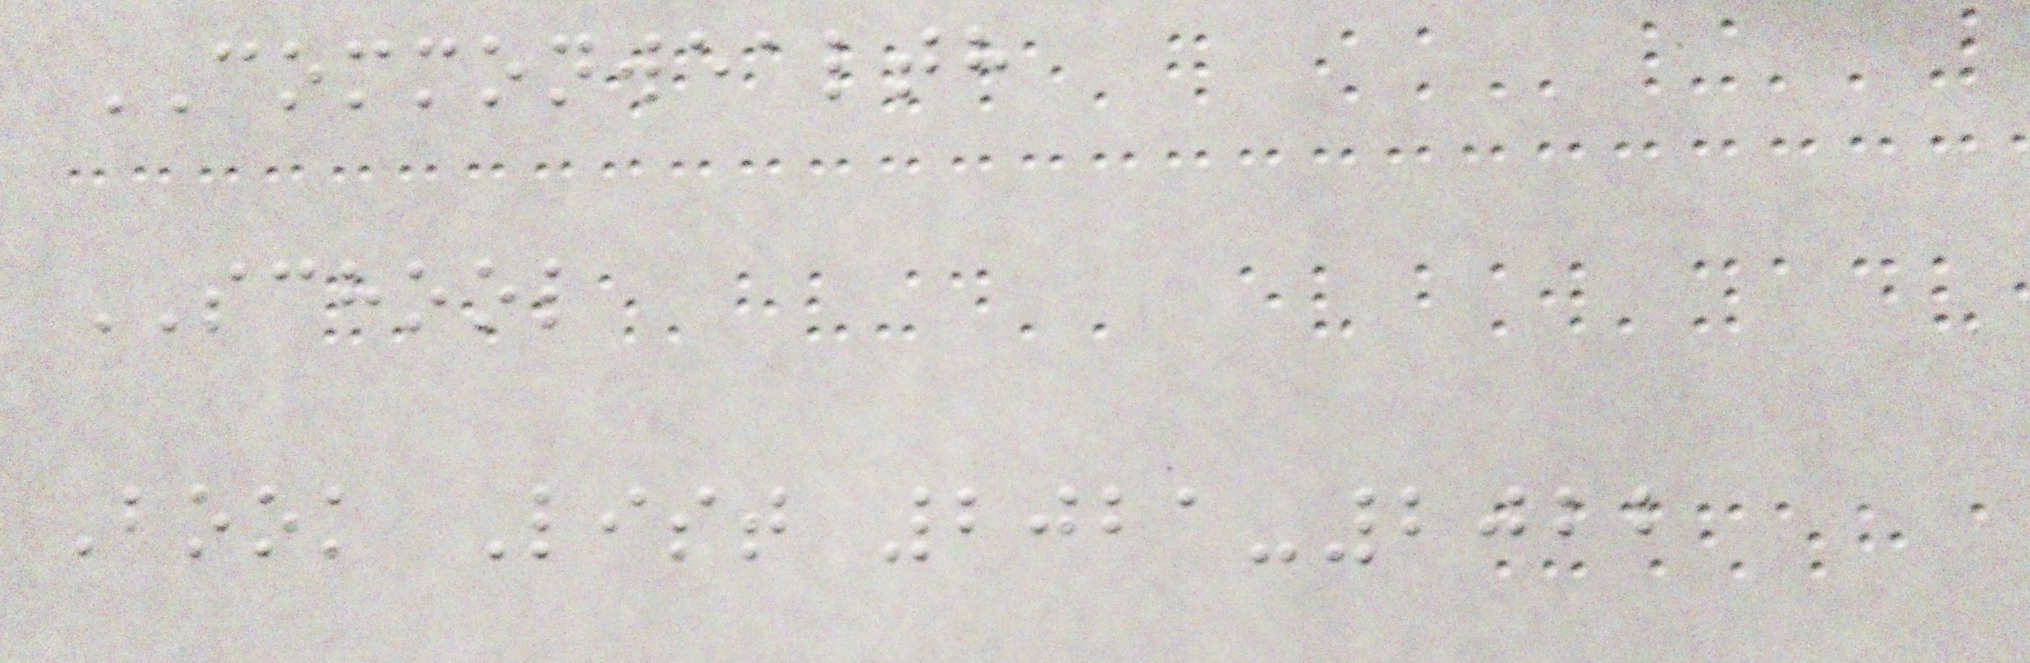COMMONWEALTH
SCHOOL
Book List 2021-2022
